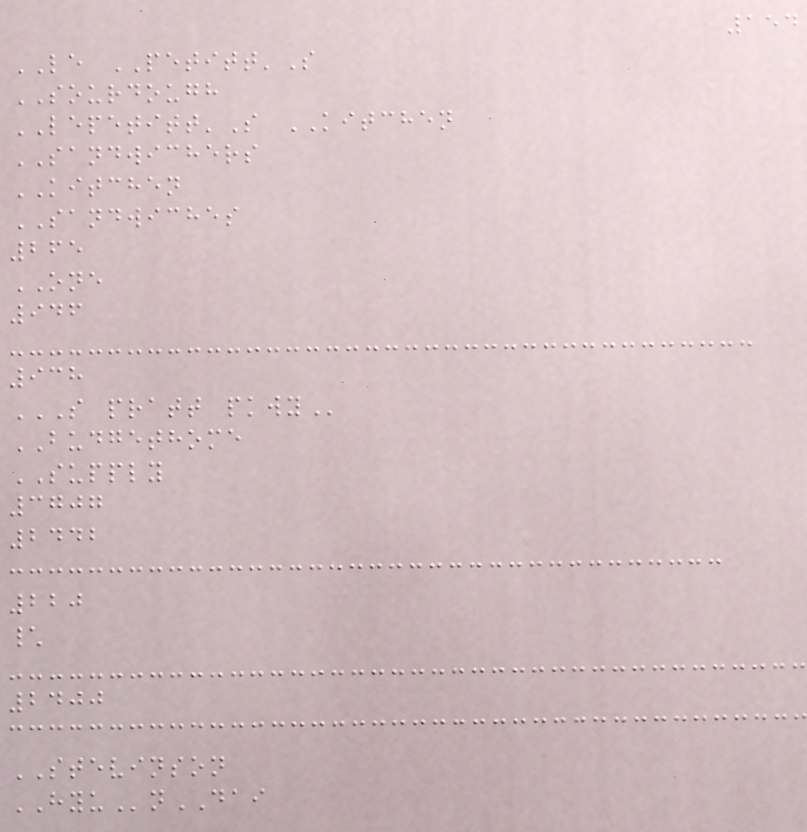154
LE PETITT'S
SOURDOUGH
LEPETITT'S KITCHEN
SANDWICHERS
KITCHEN
SANDWICHES
265
ONE
946
938
S PRATT PKWY
BUDGETHOME
SUPPLY
3707
2442
220
\
2400
STEVINSON
HYUnDAI
